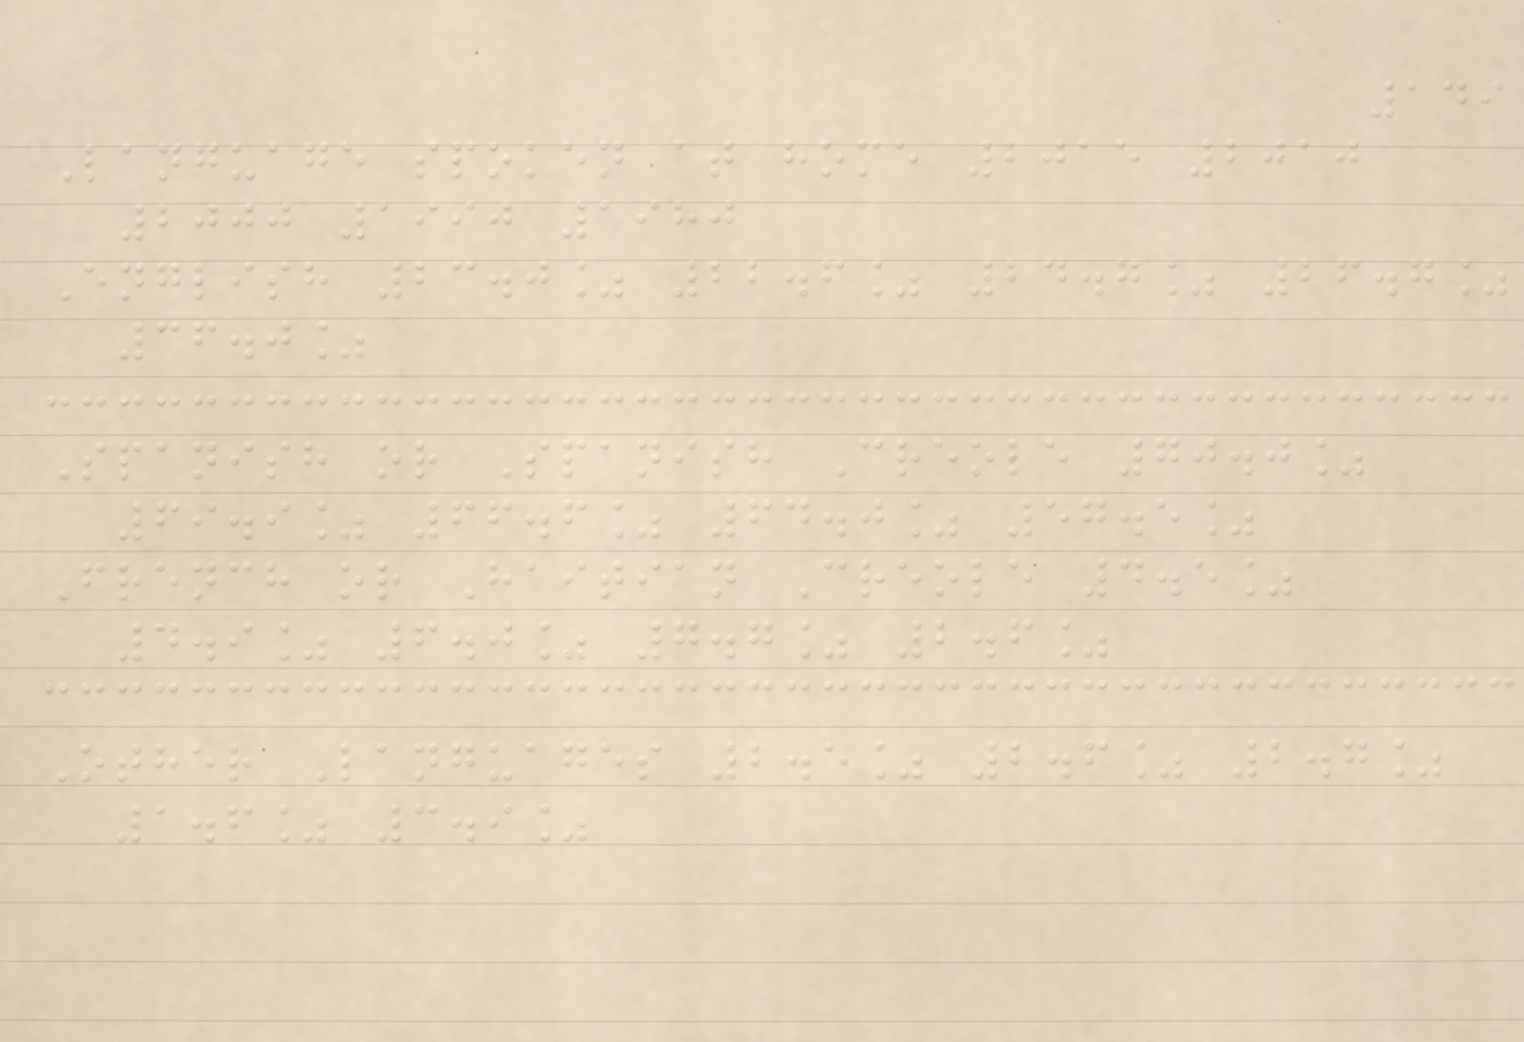149
Language spoken at home 2015 2010
2000 1990 1980
English 23.0% 22.6% 24.7% 26.7%
36.0%
Spanish or Spanish Creole 70.0%
69.9% 66.6% 64.0% 57.5%
French or Haitian Creole 4.5%
4.9% 6.0% 7.7% 2.6%
Other Languages 2.5% 2.6% 2.7%
1.6% 3.9%
